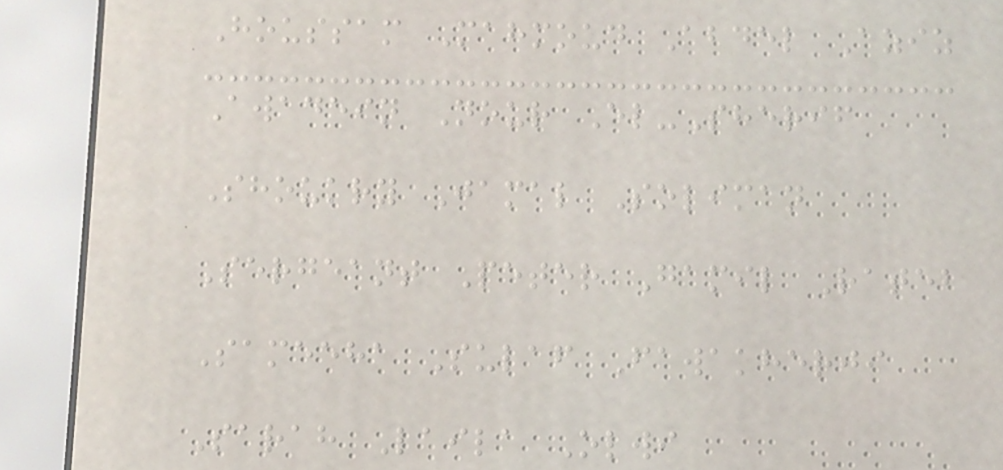Houssam Mahmoud Abdel Aziz
Awadein Nour El-Sherif
Shoukry Jamal Soliman
Sergeant Peter Gamil Rateb
Sameeha Sulaf Fawakherji
Sarah Laila Olwi
